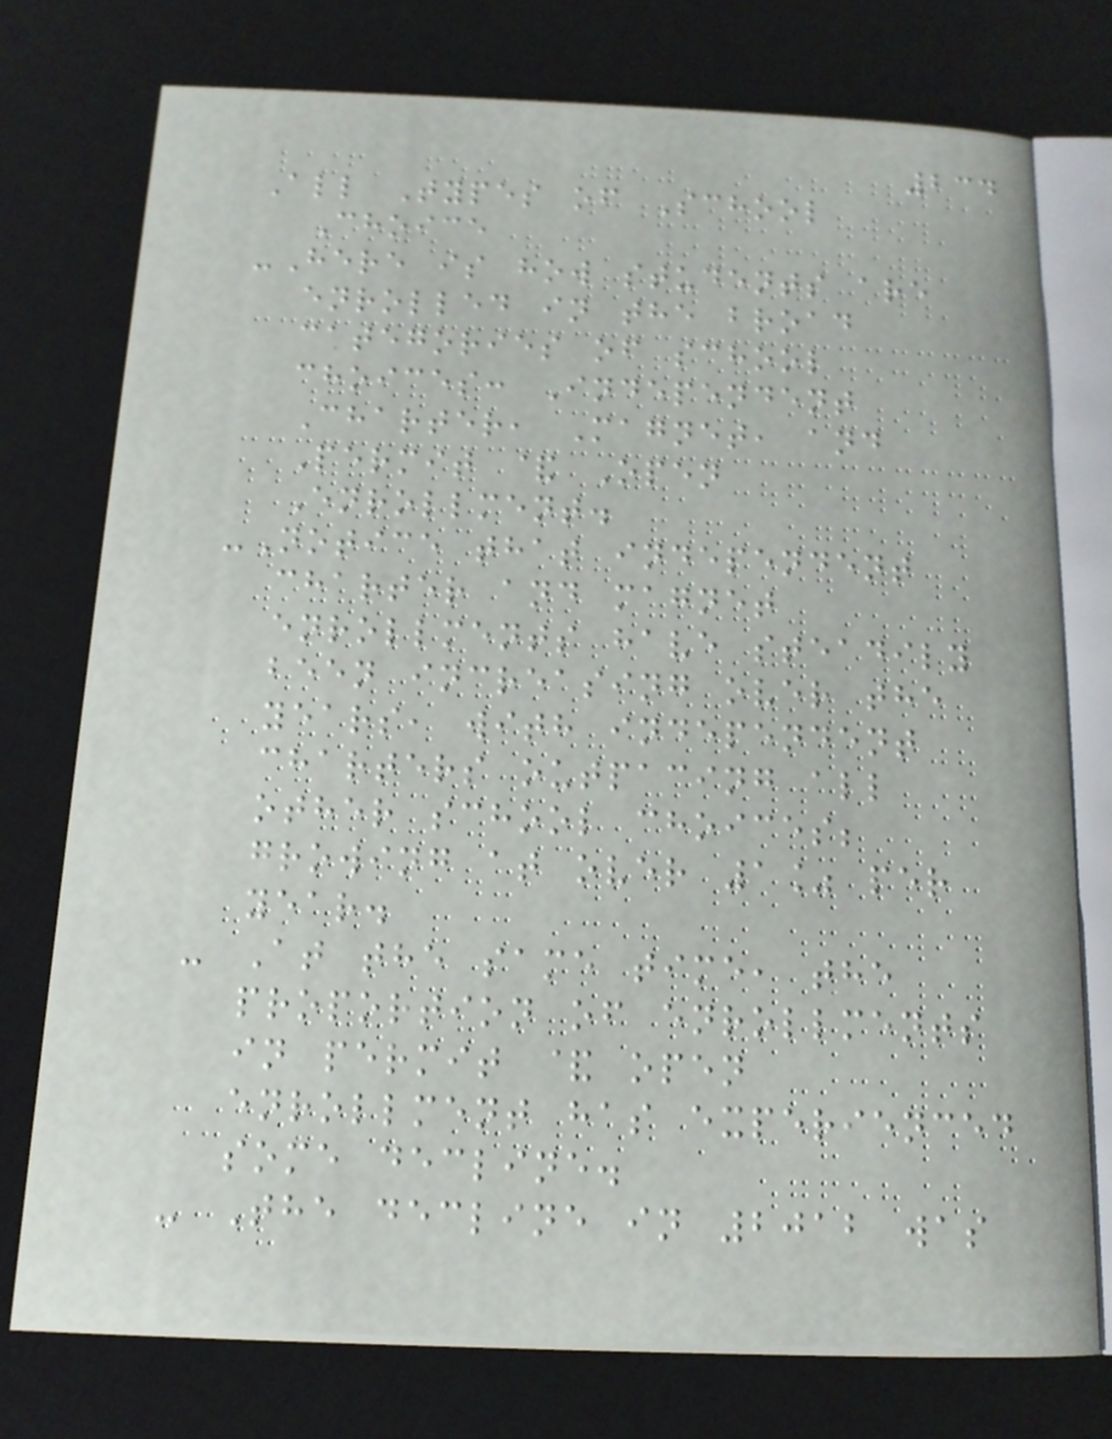234
All Types of School
Choice
-Here is how students are
enrolled in the broad
categories of school
choices: Independent
Charter, Magnet, and
Permit & Open
Enrollment.
-Notice that independent
charter and magnet
enrollments have steadily
been increasing over the
years, with independent
charters outpacing all
other school choices;
growing at over 1% per
year.
- At the same time, the
proportion of enrollments
in permit & open
enrollment has experienced
some decline.
- The decline in 2012 was
